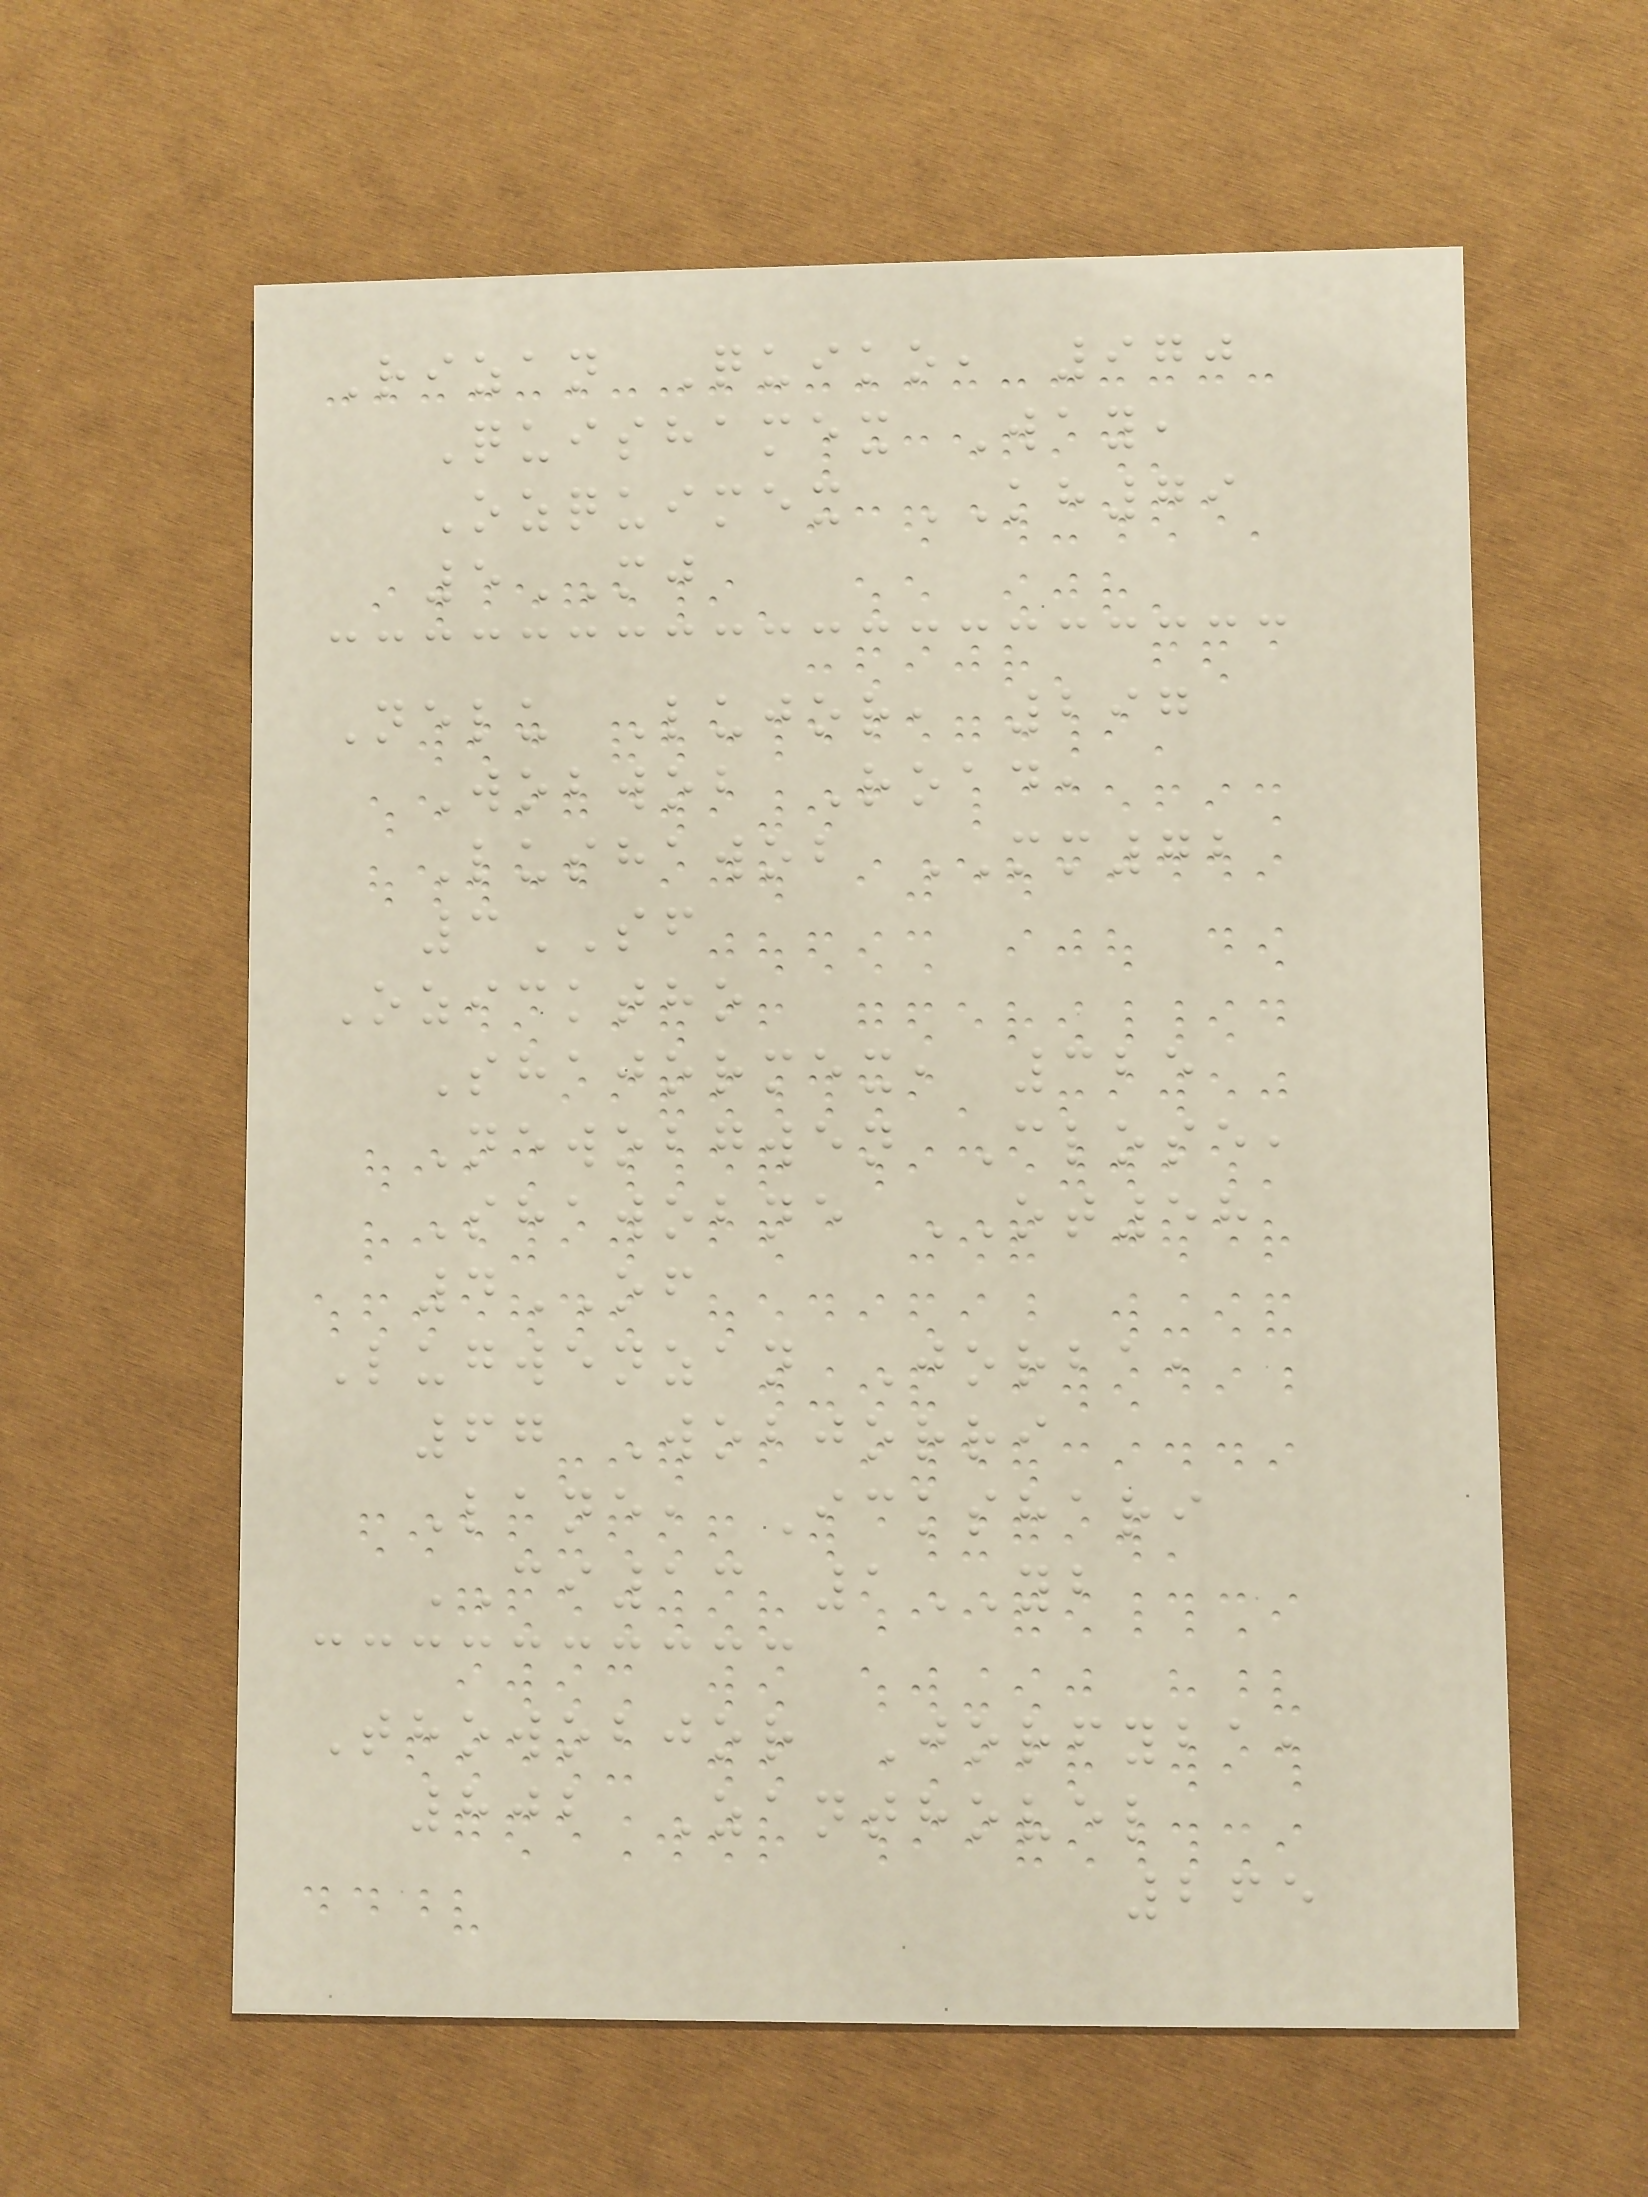Rizan Quiko, 970
Quishamex Way,
Ozquimex KH79
5MJ
Nelu Lujor, 297
Wobwob Road,
Lushawob MM72
3SF
Ozicktho
Shajormex, 325
Newobgwen Close,
Shawobne OT58
4OF
Lugwenzan Jorba,
67 Wobjorri
Lane, Ickshari
CI13 1YB
Thowobjor Jorfyba,
802 Zanthovel
265
